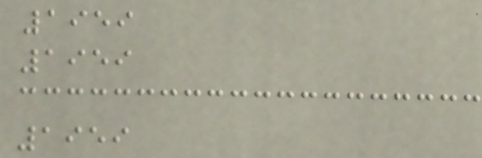1959
1959
1959
